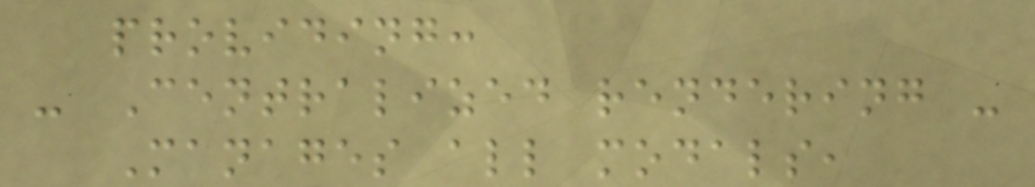providing:
- Centralized rendering -
Manages all modals,
